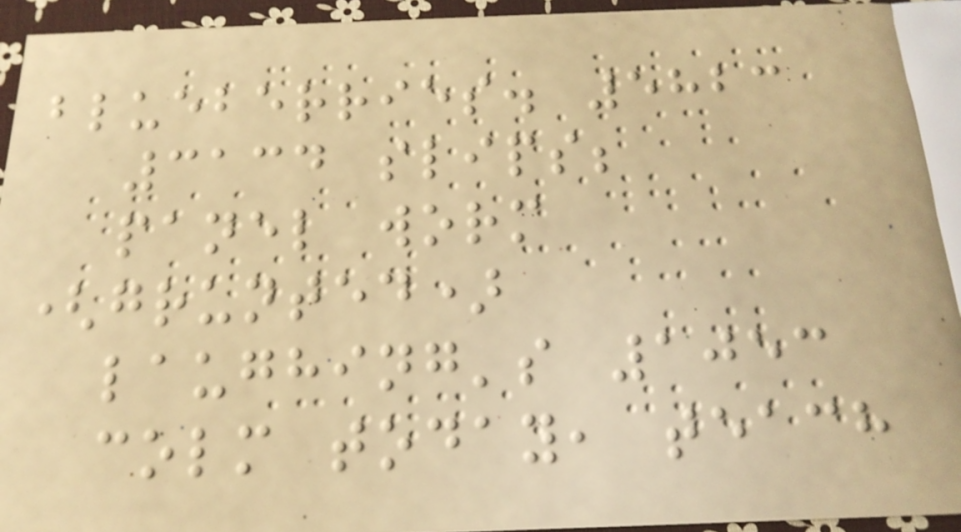blueberries. 5823
3134 slips;
panel worm
(grunted)
laughing's 1053
colm today, teach
